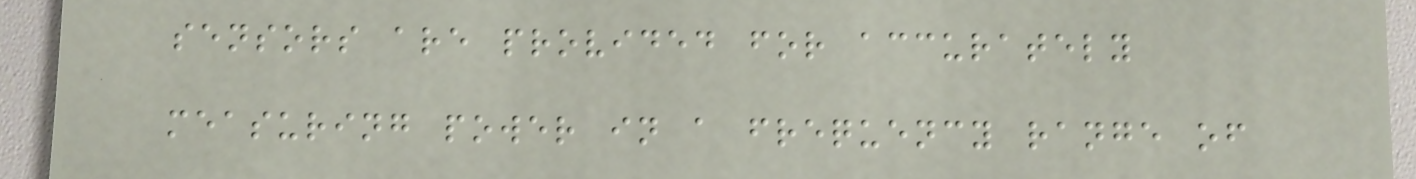sensors are provided for accurately
measuring power in a frequency range of
